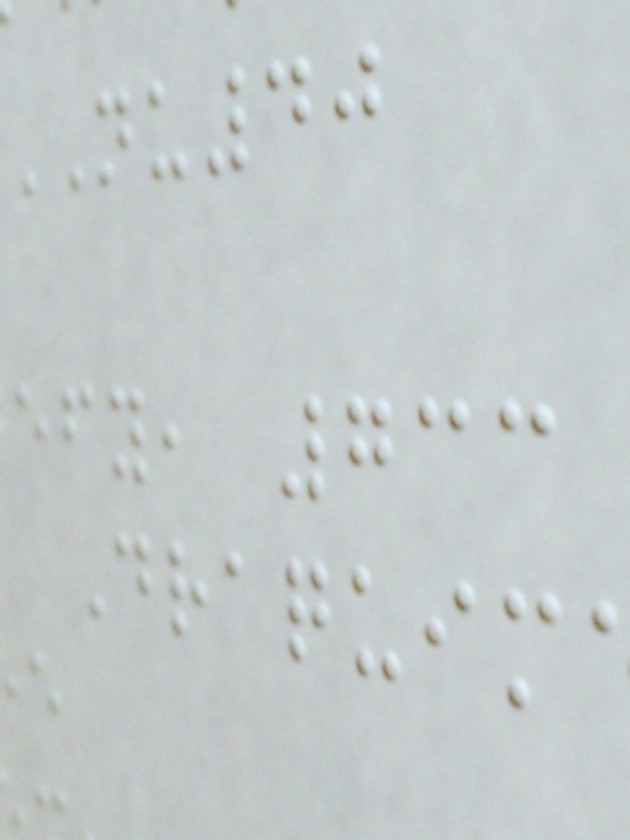NU40
efy, 733
Draquim
